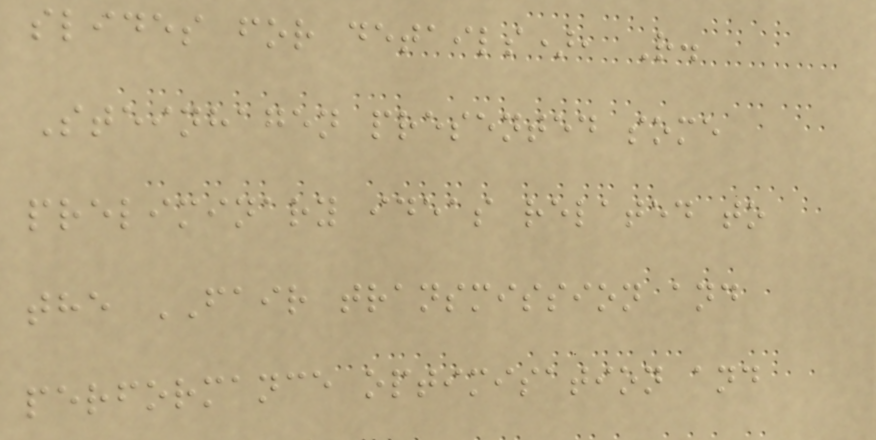slides for details), R.
Steinhagen presented some
preliminary ideas related to
the FAIR transmission and
performance optimisation and
